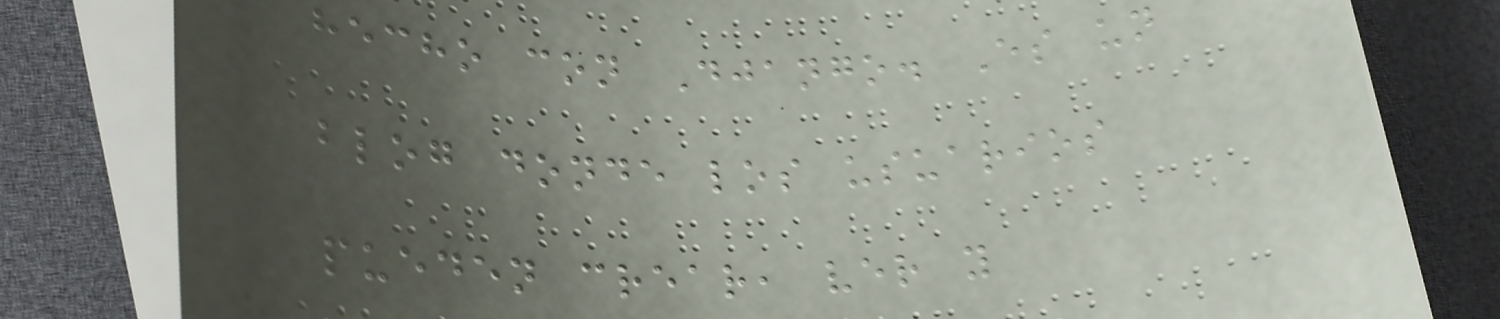hecho con Django. Es un
blog donde los usuarios
pueden crear, ver y
